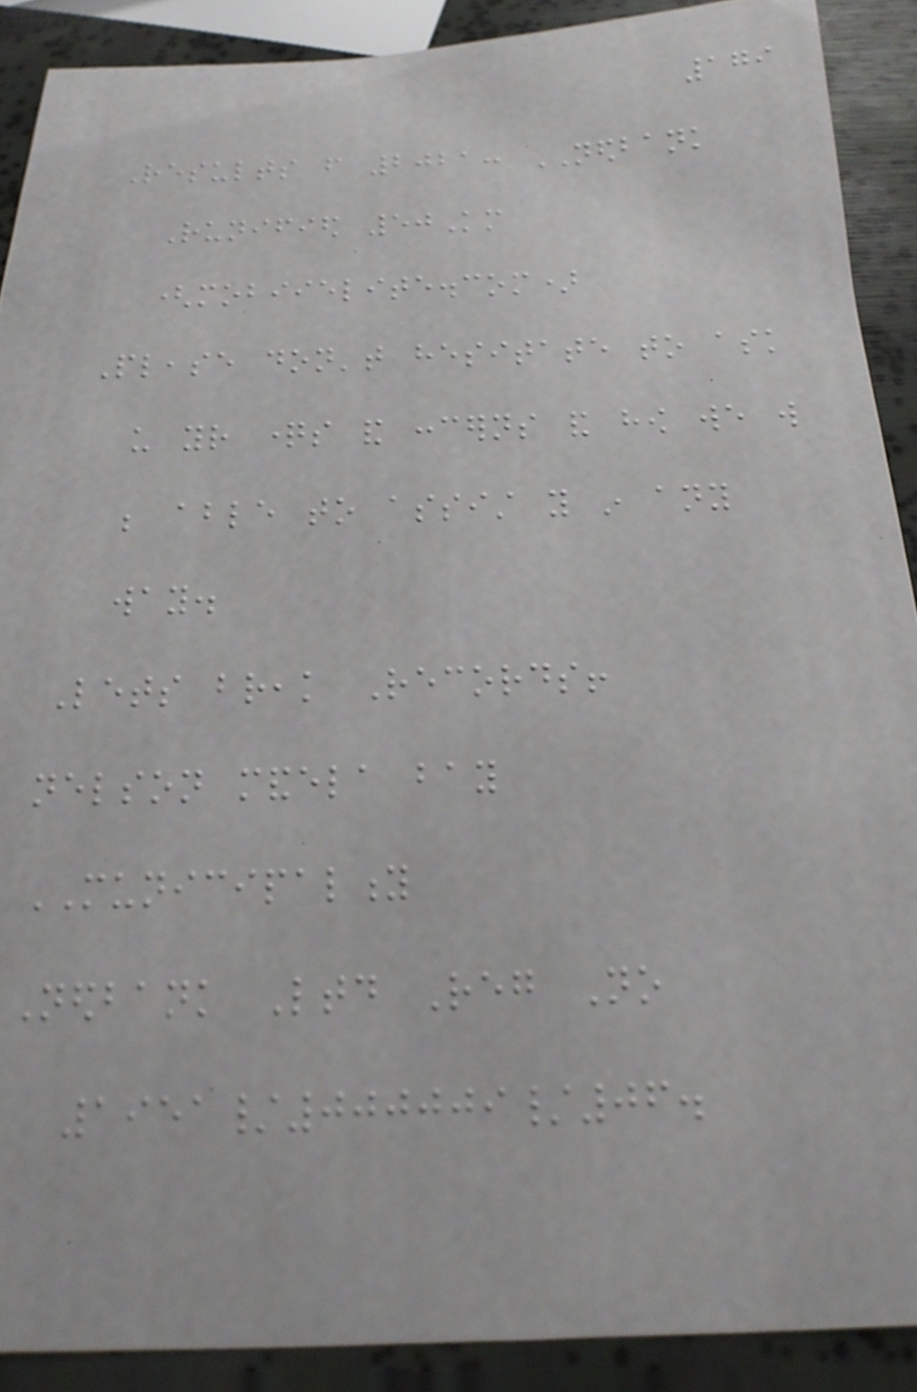179
Results from 2021: NEDBANK
Runified 50Km
(mobiielite.com)
Please don't hesitate to ask
us your questions and concerns and how we will
be able to assist you in any
way.
Lets break Records!
nelson mandela bay
MUNICIPALITY
Nedbank Ltd Reg No
1951/000009/06.
